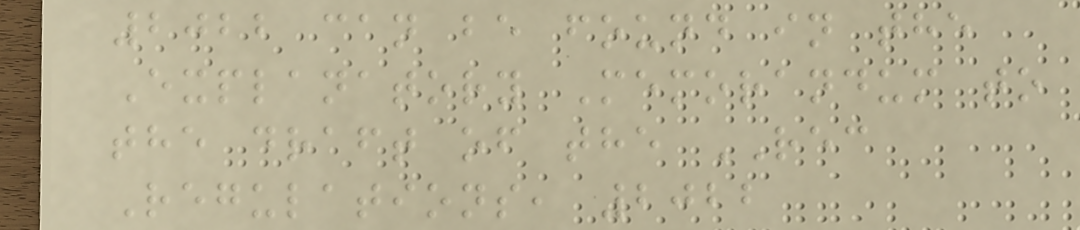2022 can be found in the
Explanatory Memorandum to
the draft of the REC
Regulations, 2022
